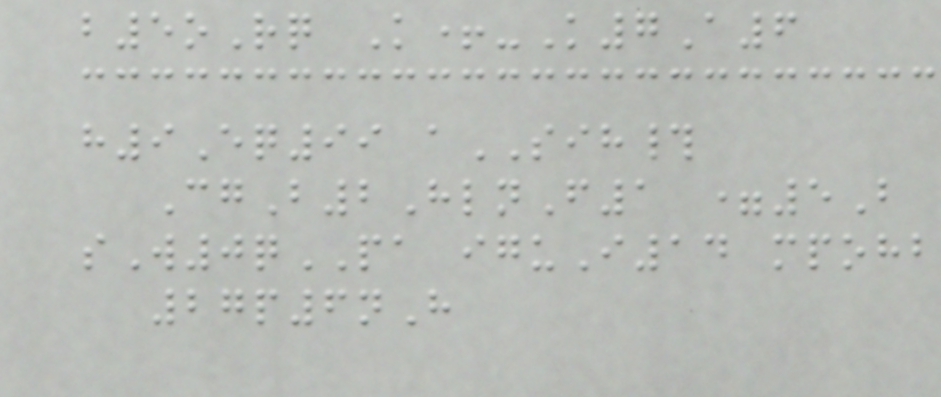b5oRq K+-K7A6
h9Eq99 aSIH#
CgB2HlnF1 =5B
sW0qPA iguI14 mpohb
27p6nH
